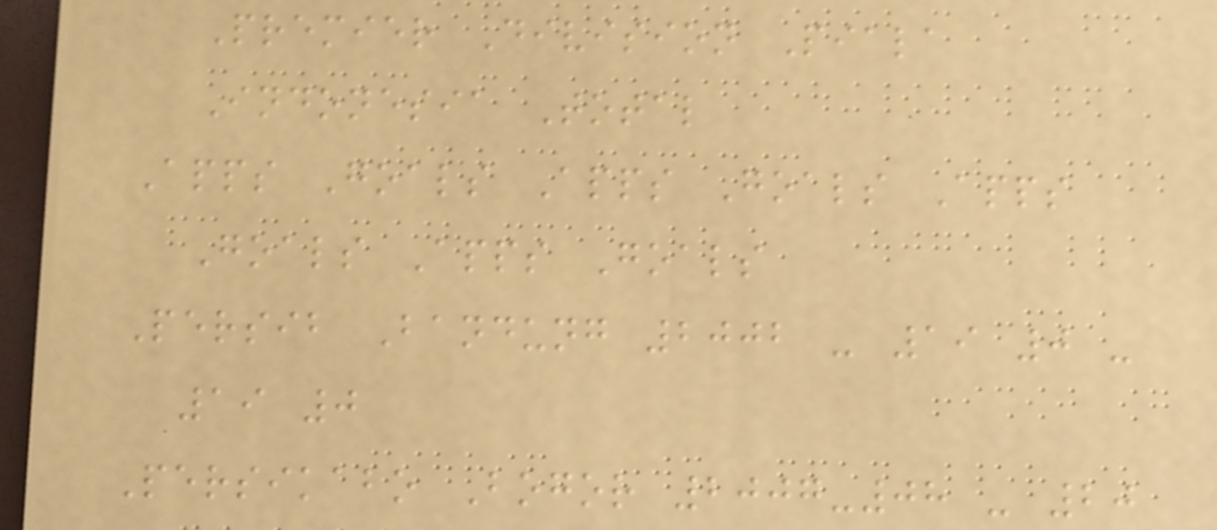Premier Division Piala
Indonesia Total
Apps Goals Apps Goals Apps
Goals Apps Goals
Persib Bandung 2002 - 19 0 -
19 0
Persikabo Bogor 2007-08 - 20
